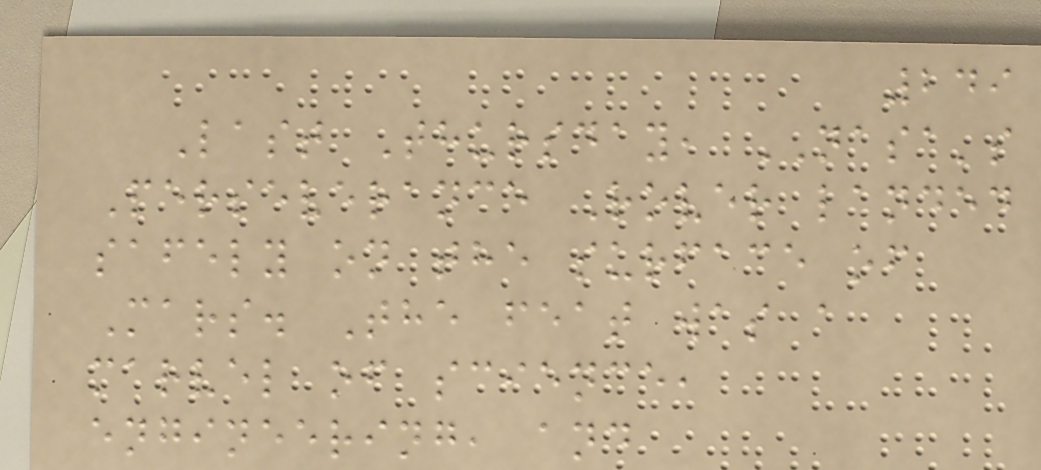249
Last Thursday, NASA's
Perseverance Rover landed
safely on the surface of
Mars. The feat was a
marvel of science,
engineering, and
